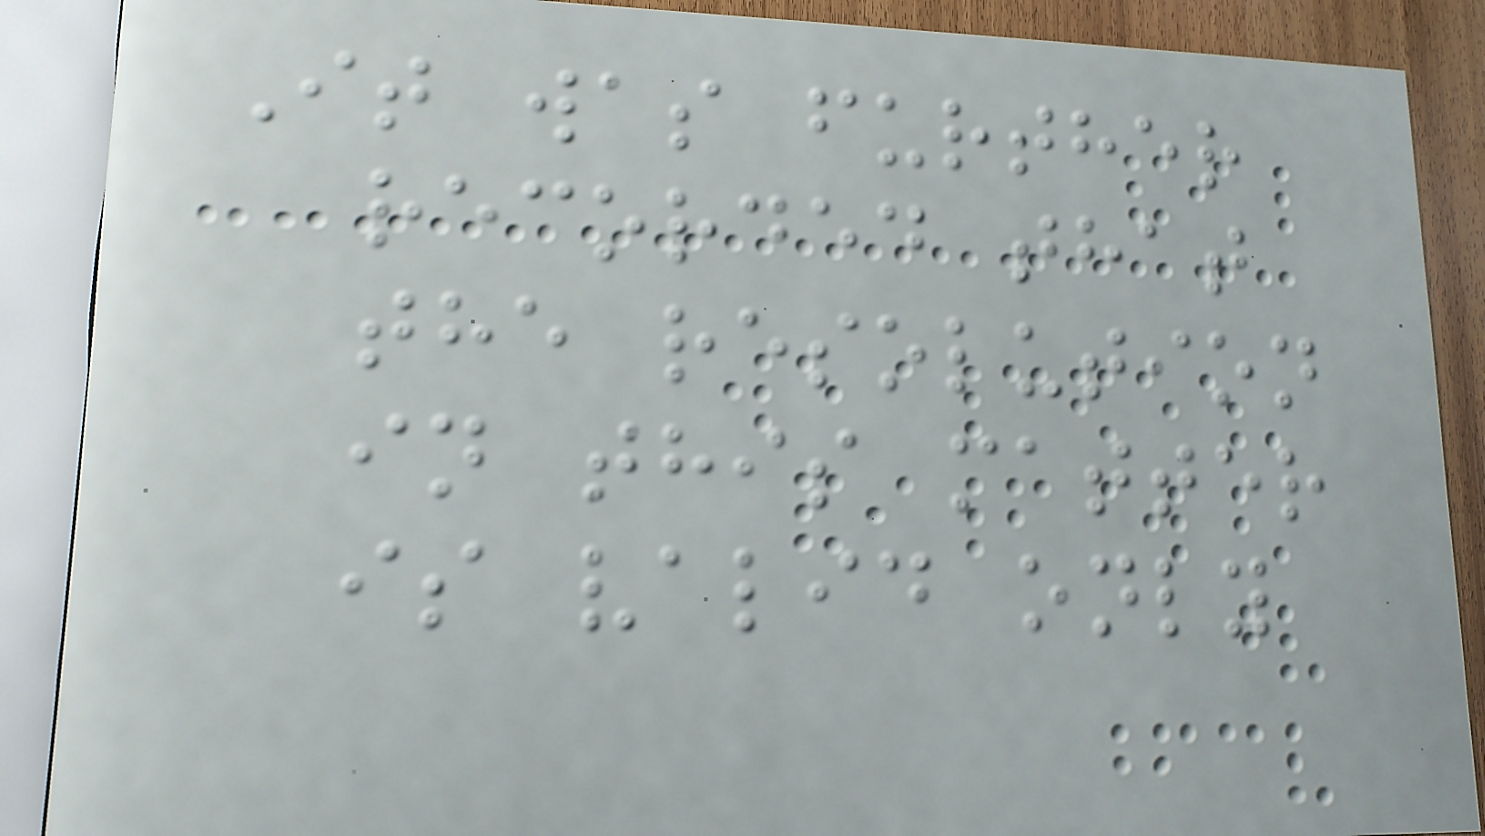It was further
recorded that
the resolution
in this matter
is valid only
